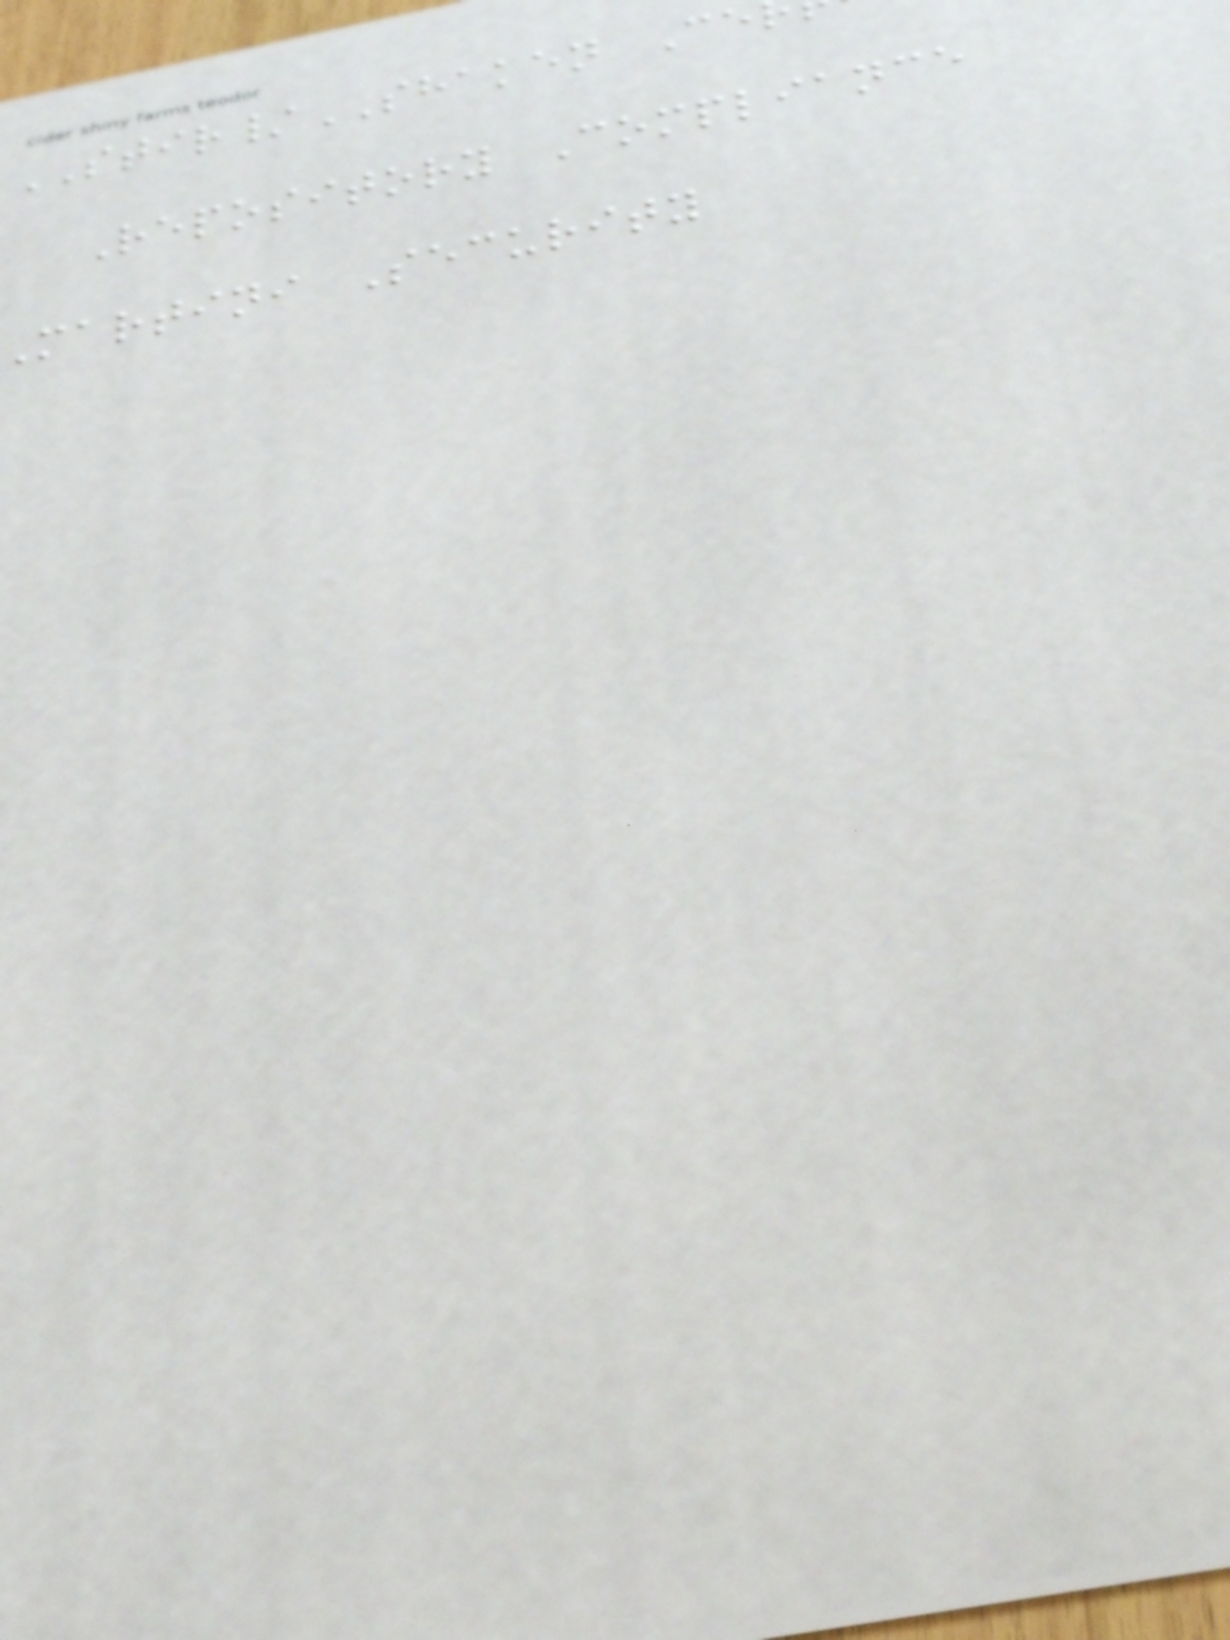STIR/SHAKEN Ce
Repository Compliance
martini Security
